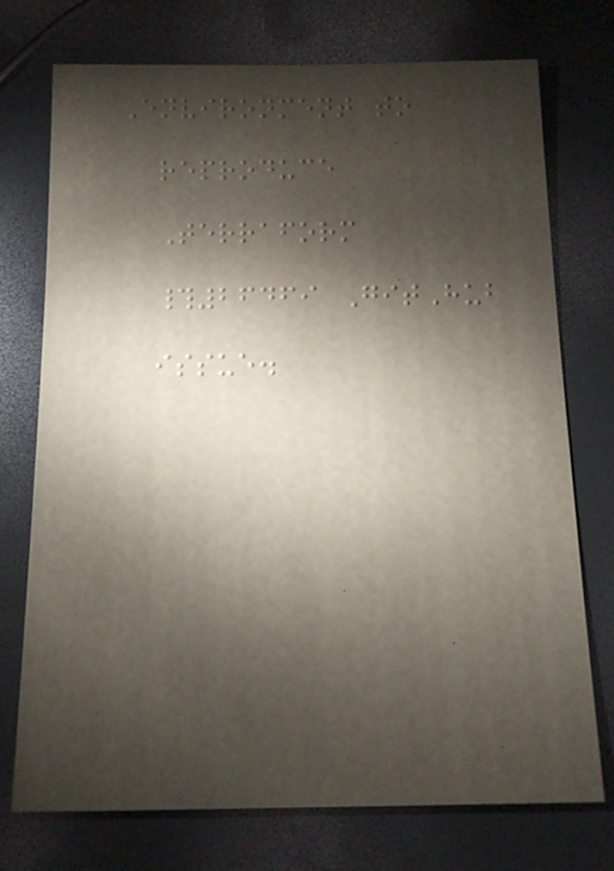Environment to
reproduce
Terraform
#26469 GitHub
issue.
